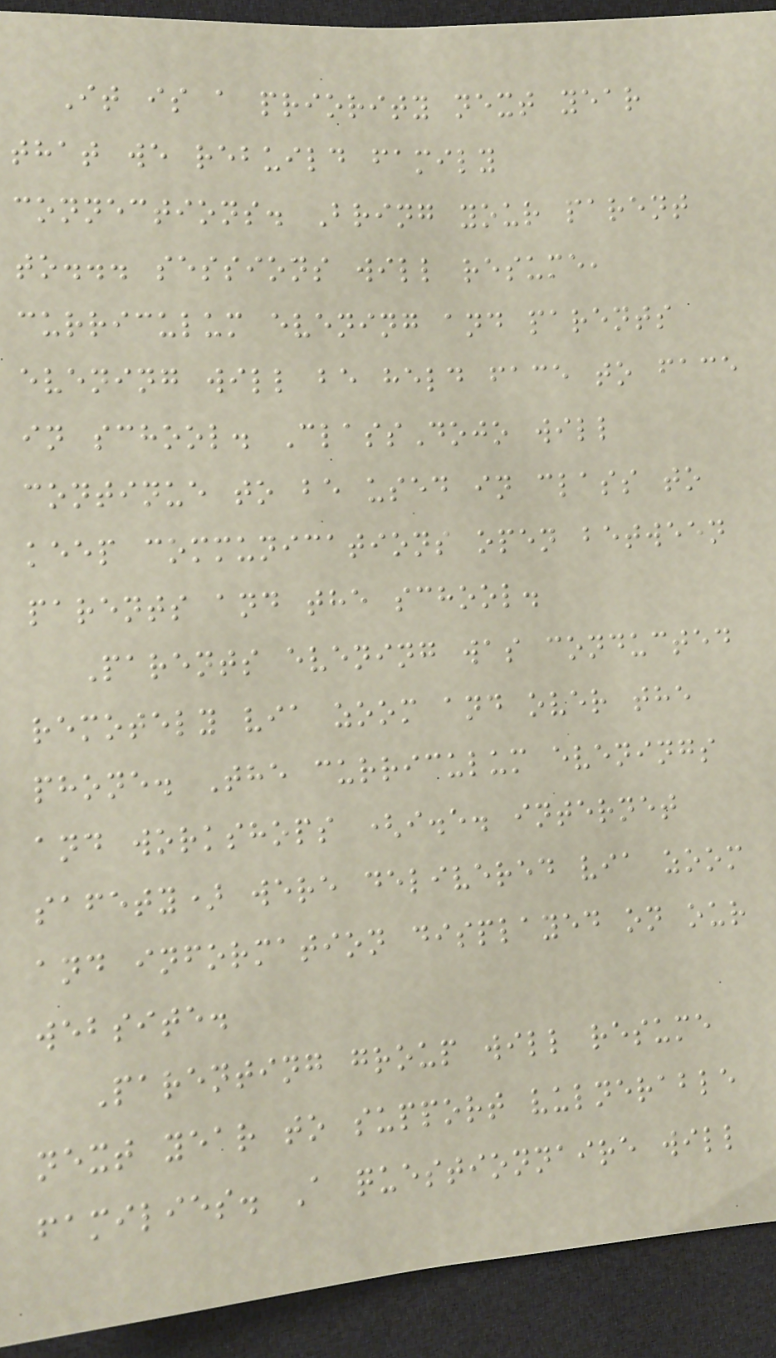It is a priority next year
that we rebuild family
connections. Bring your parent
to... sessions will resume,
curriculum evening and parents
evening will be held face to face
in school. ClassDojo will
continue to be used in class to
keep communications open between
parents and the school.
Parents evening was conducted
remotely via zoom and over the
phone. The curriculum evenings
and workshops (i.e. internet
safety) were delivered via zoom
and information displayed on our
website.
Parenting group will resume
next year to support vulnerable
families. A questionnaire will
